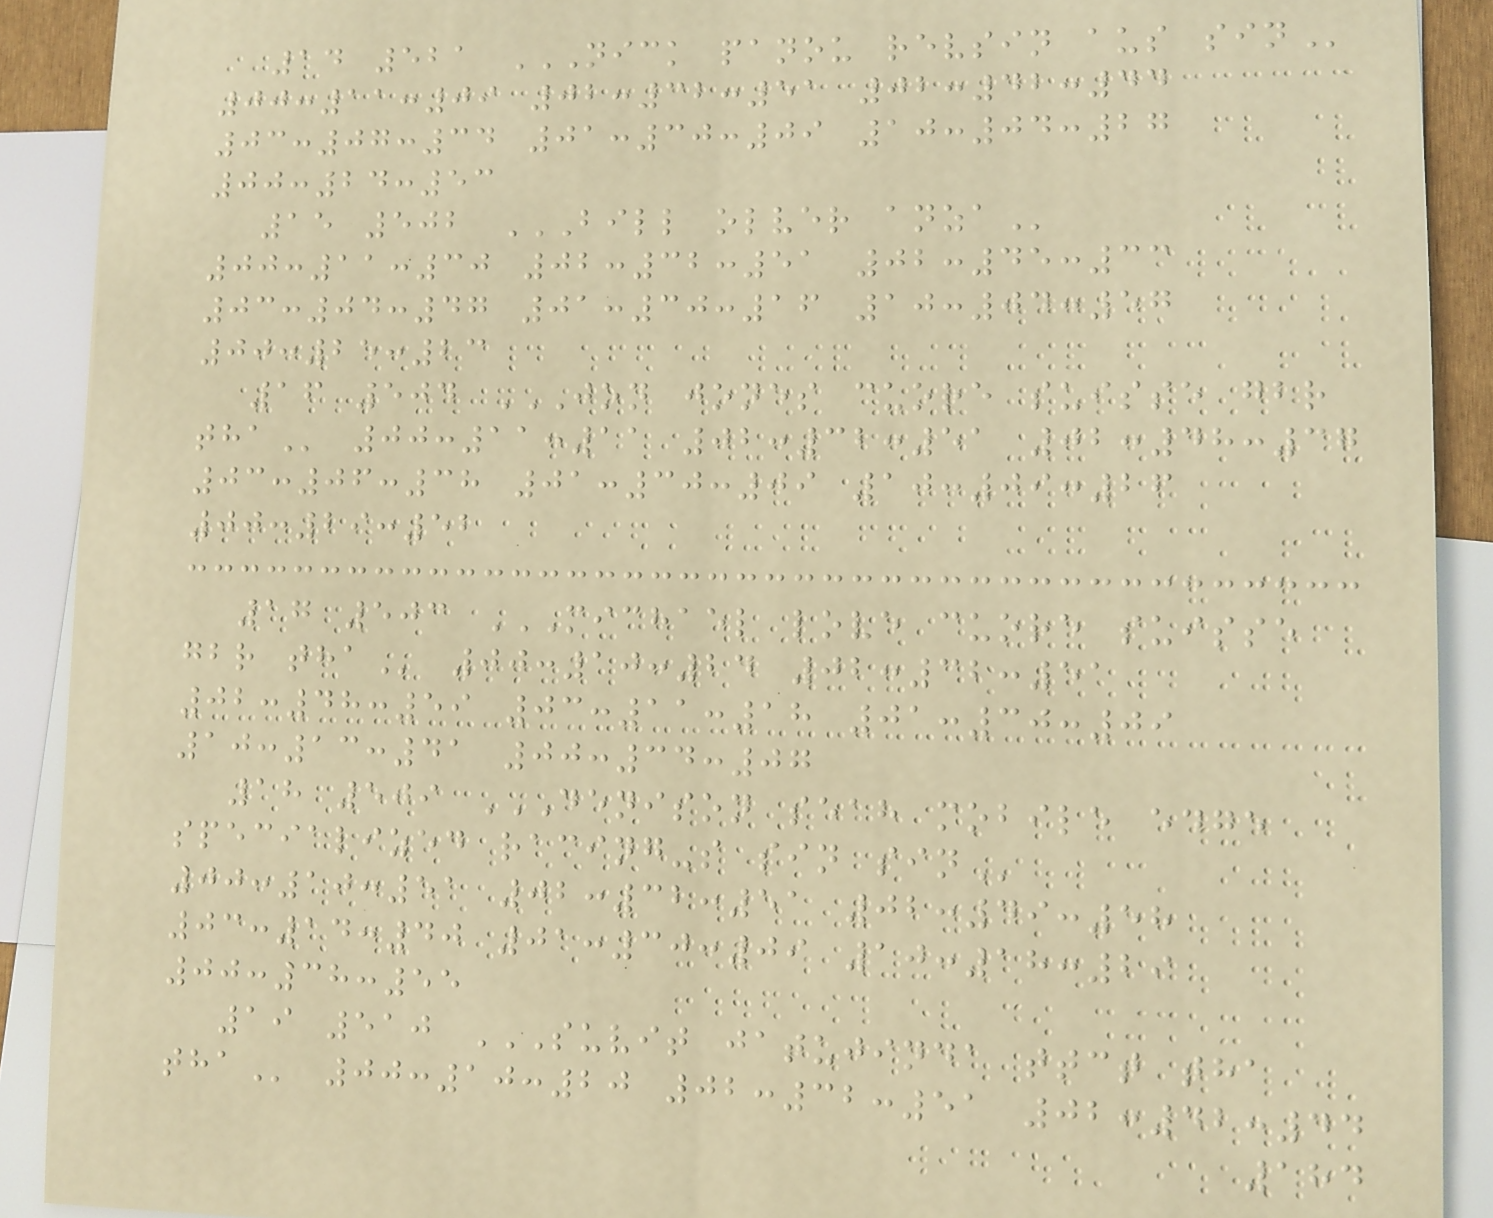14 521 NICK PANOU REVSIN AUS SIN
00:11:09 02:32:51 02:42:44
03:07:34 01:30:09 10:04:27
00:24:53
15 502 BILL OLVER ANZA
00:11:30 02:32:51 02:45:33
03:04:47 01:30:16 10:04:57
00:25:23
16 504 JON JONES CUORE SUISSE GBR
THA 00:11:11 02:32:51 02:48:37
03:06:38 01:30:09 10:09:26
00:29:52
17 503 MICHAEL LOVE CUORE SUISSE
GBR THA 00:10:24 02:32:51
02:48:59 03:11:18 01:30:09
10:13:41 00:34:07
18 509 DENISON SEAH MOBILE EDGE
SPECIALIZED RACING-S SIN SIN
00:10:51 02:32:51 02:49:58
03:14:40 01:30:09 10:18:29
00:38:55
19 510 SUVIT JATUJINDA TTCT THA
THA 00:10:20 02:32:51 02:42:44
184
